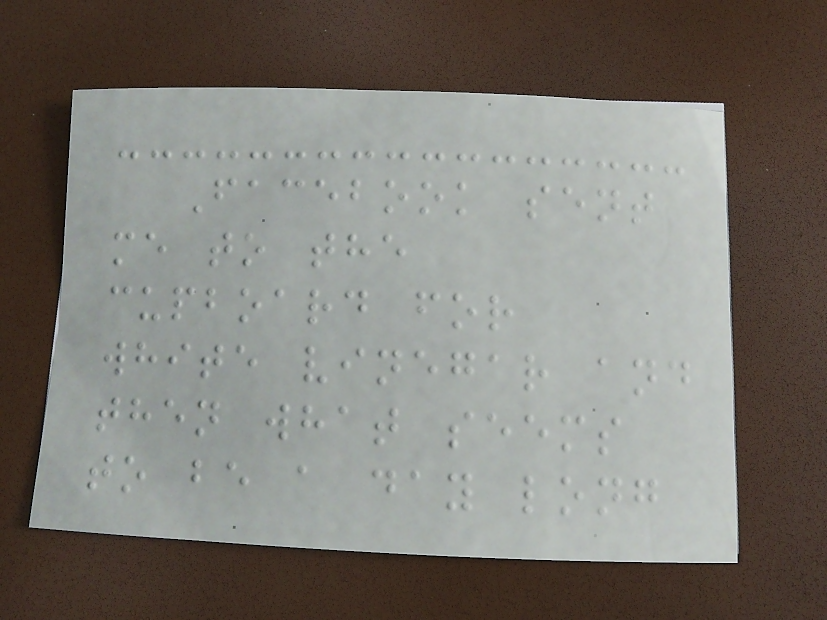Facebook sent
me to the
cupboard for
white vinegar and
then what seems
to be a day long
